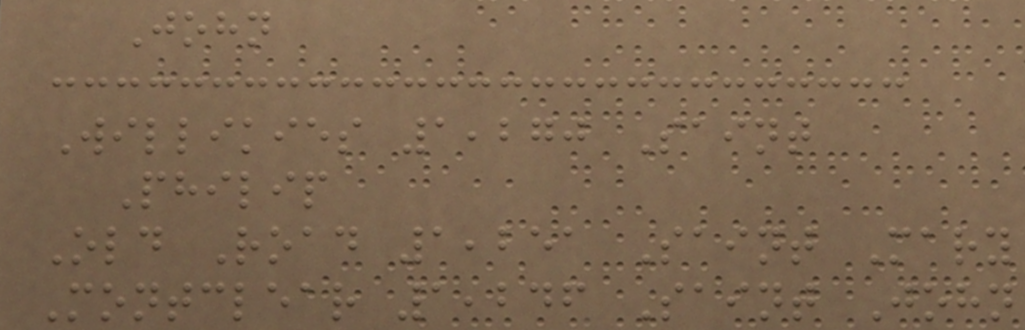John
Willikies 1,270 Saint
Philip
Old Road 1,251 Saint Mary
Montclear 1,246 Saint John
